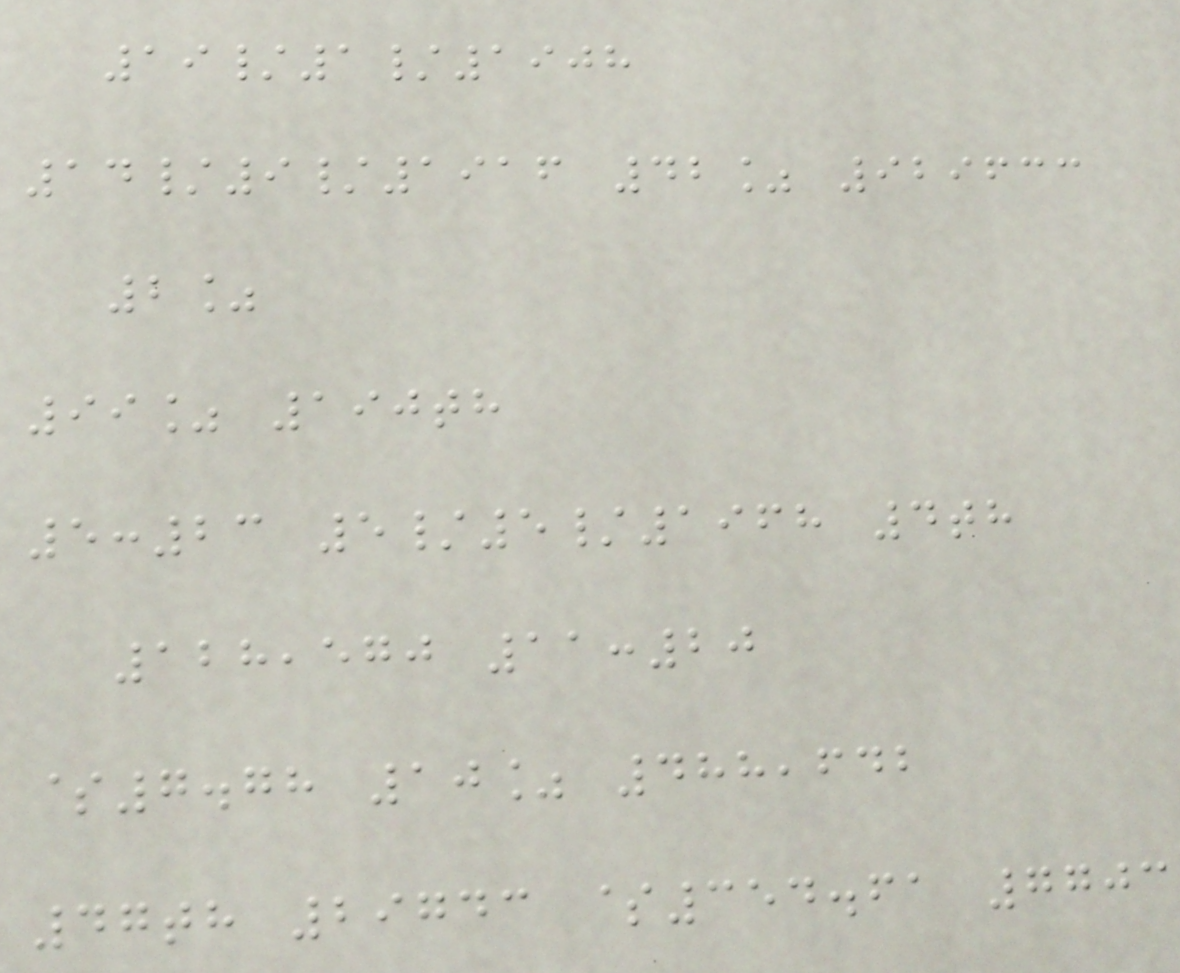19/1/1908
14/9/1916 42% 929633
2%
99% 190th
5:23 5/5/1968 4th
128,570 11:20
$7.78 10% 488,642
47th 29743 $354.61 7703
